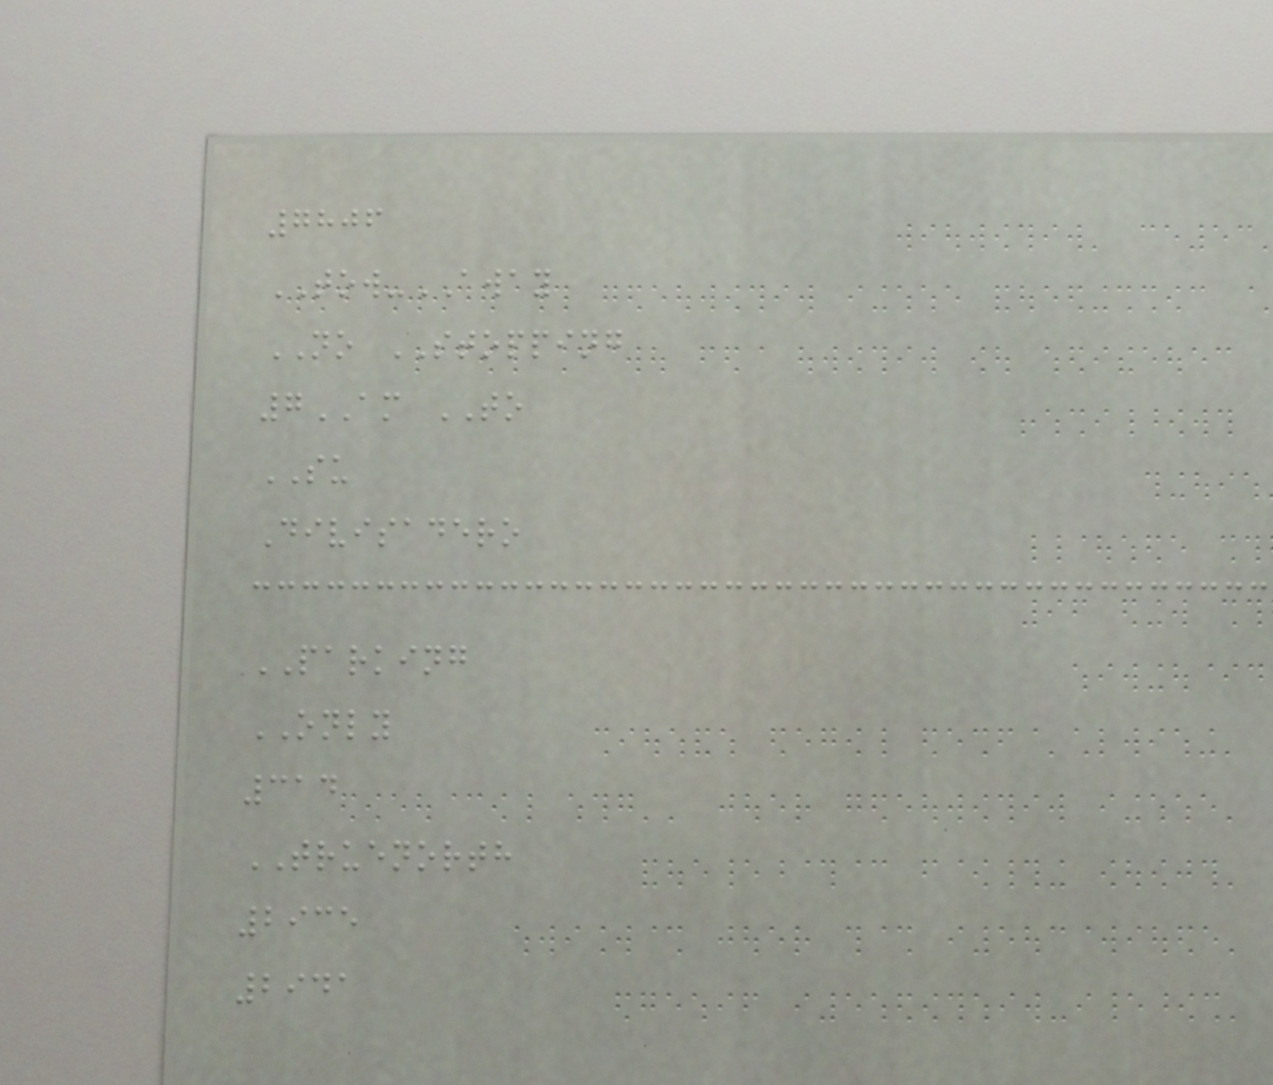7806
TOW-AWAY
NO STOPPING
7AM TO
SU
Divisadero
PARKING
ONLY
314
TRUENORTH
2935
2941
